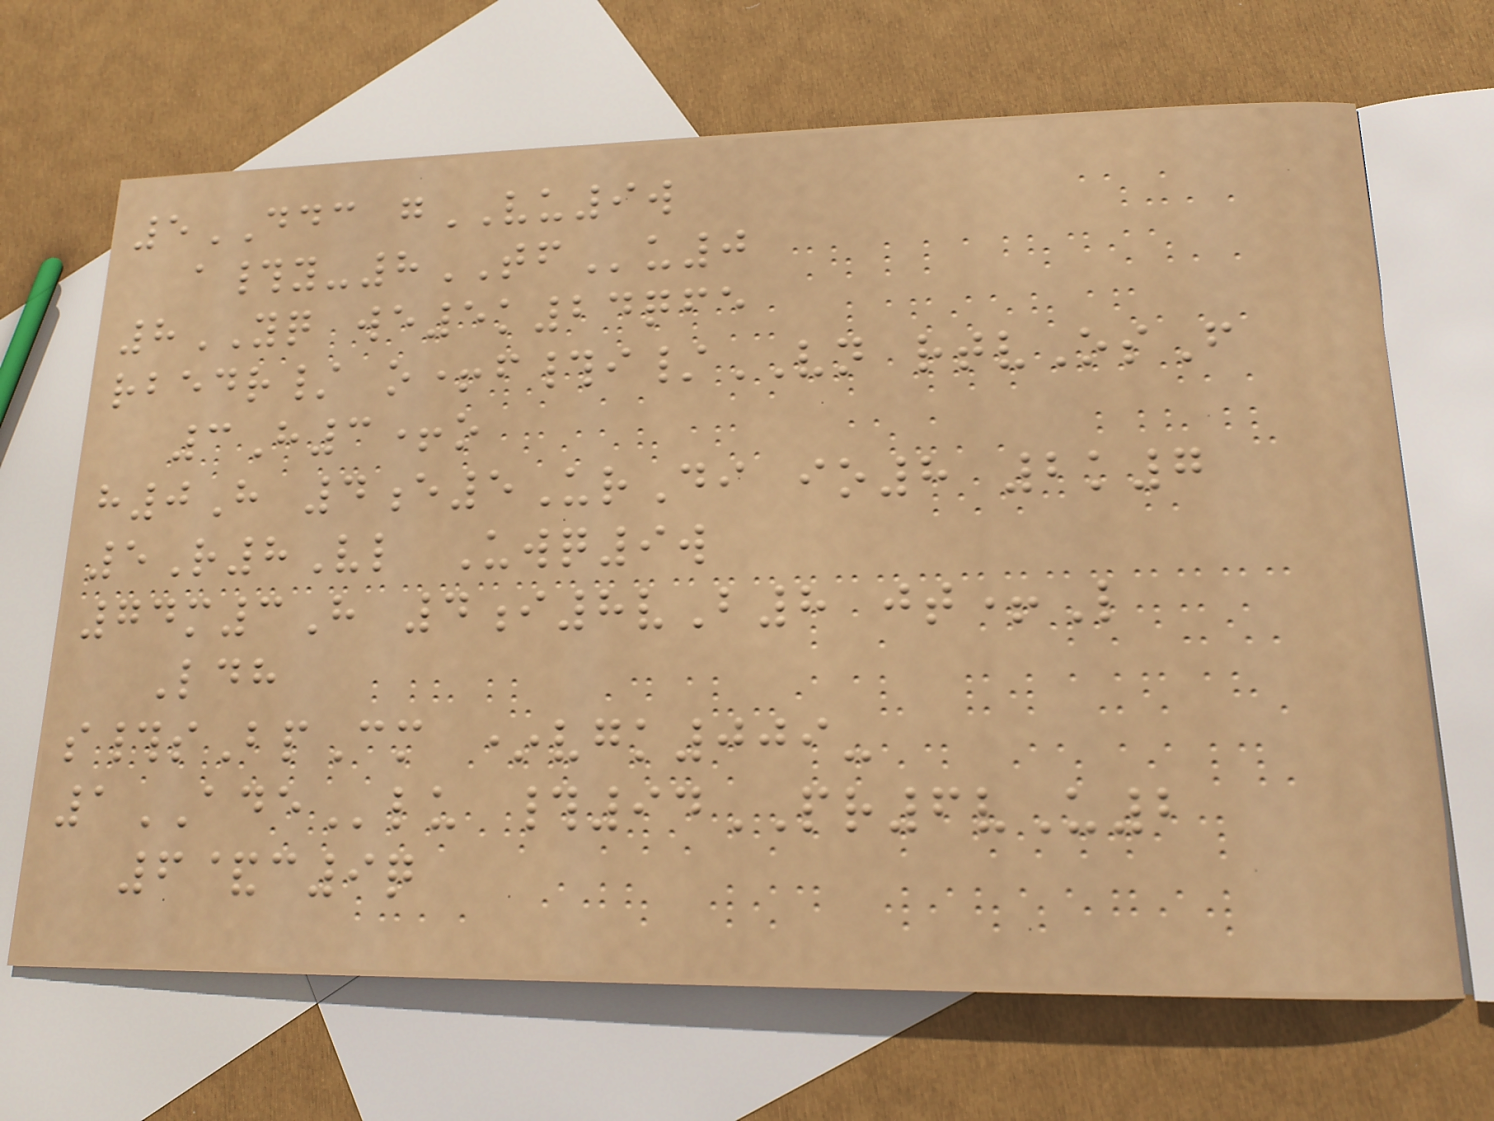5DDC gVU9w
a#y-8TFu0
8YQ we5k24qfe
rbedr/ o+f#i/VN rtvOsF
3H3+o
h0H 4e5UrDi io8 2k7
5R8Vl Uwq9w
74m3H 4i8vB8 jt+L
Ldh
s#sBpCm *vgk009-
1ADElu #94PR6vU2
6&c9q
